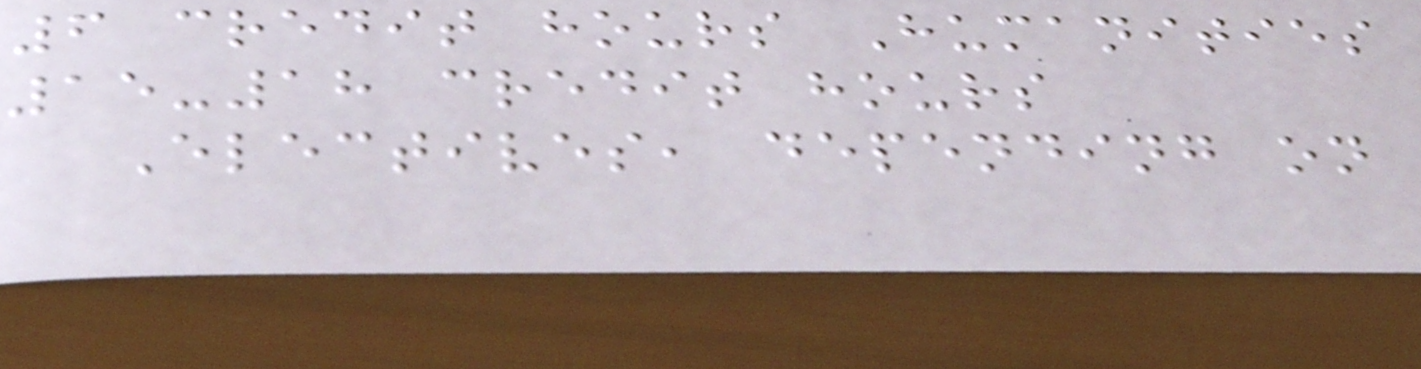6 credit hours Humanities
15-18 credit hours
Electives, depending on
